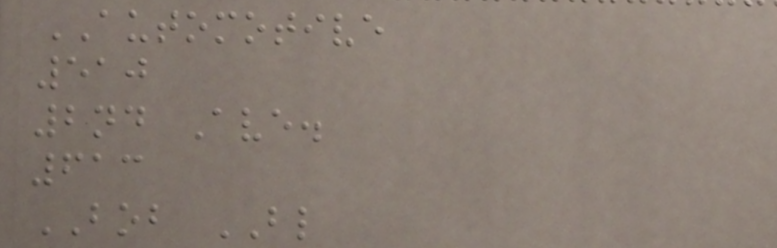AUTOMOTIVE
510
2nd Ave.
613
BOB BL
